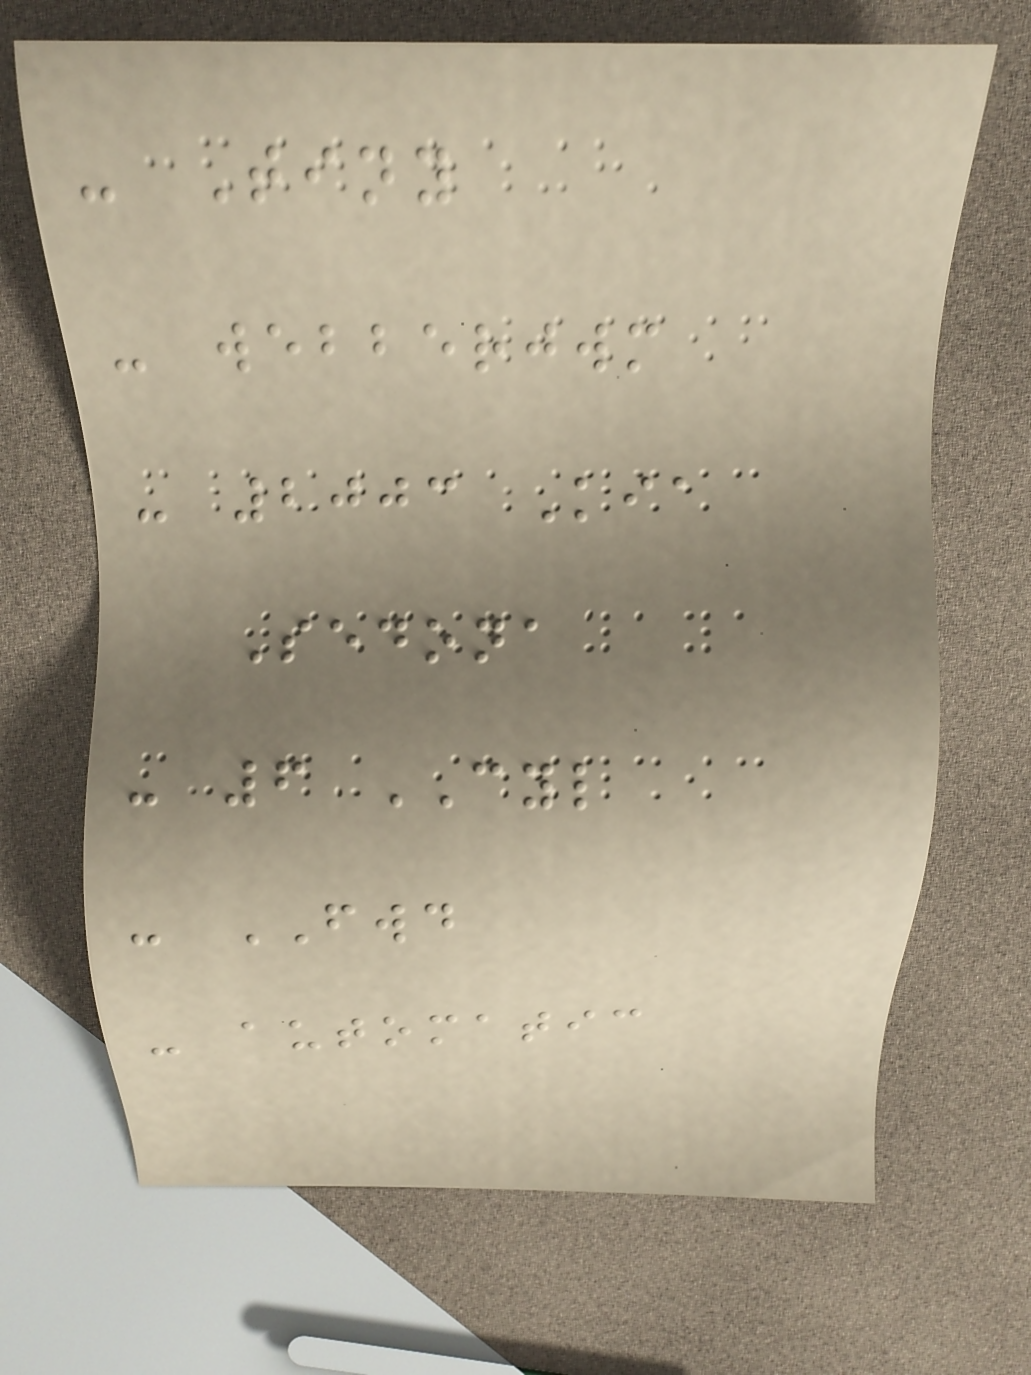- Tiny
- webberjwm
- 2003 Kia
Sedona
- 6 CYL
- FWD
- automatic
